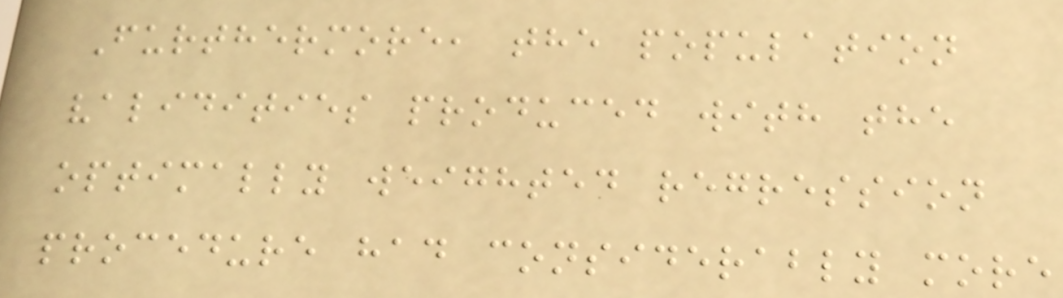Furthermore, the population
validities produced with the
optimally weighted regression
procedure had considerably more
